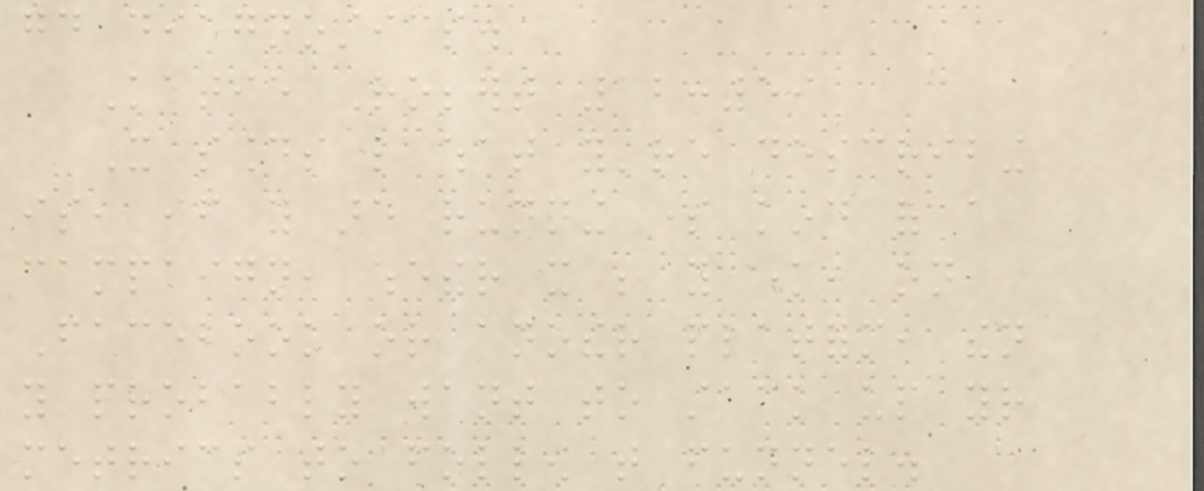good diagnostics.
Katie Robbert 12:59
It sounds like what you're describing
is, if you are running some kind of a
campaign, whether it be you know, on
Facebook or another platform, then
you probably want to stack up your
metrics to follow that funnel.
